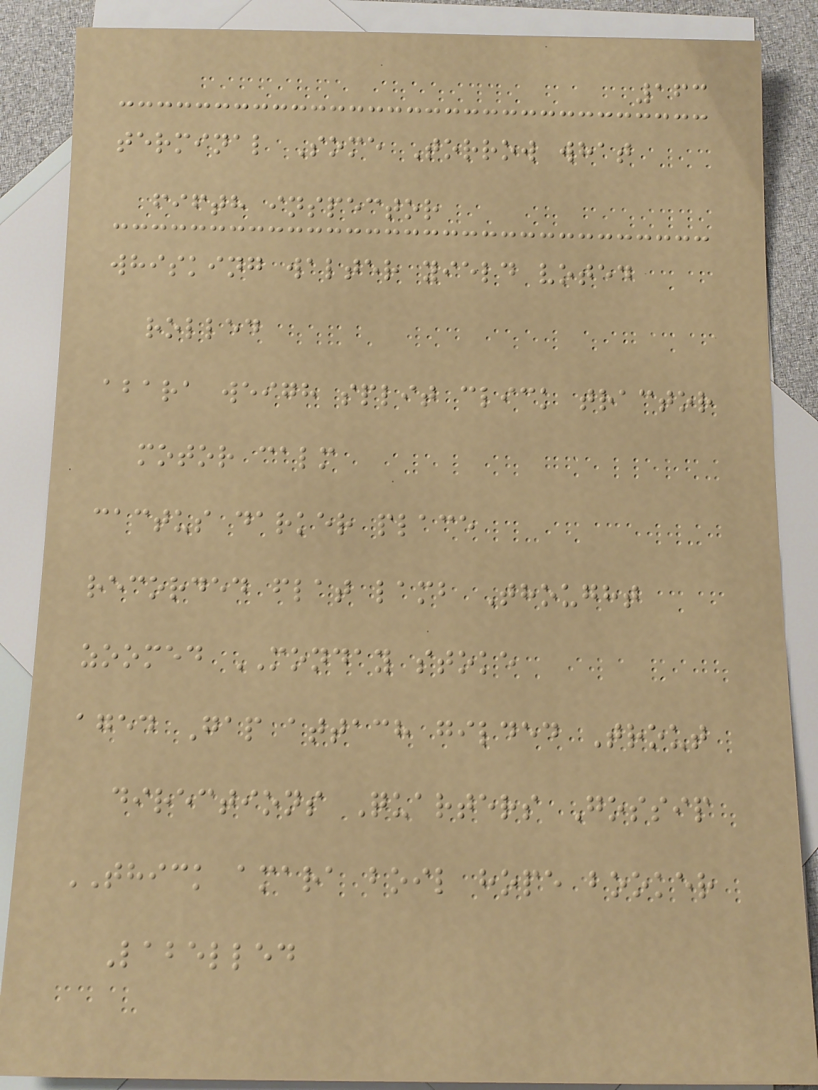163
terminal Some Torrow what
fifth inspector
whisking walter yield voted
rolled
abara weigh split click tractor
motor calm
cactus darker place
recorded flat lamb Thought
zoomed MONDAY stoke
aged Gap attach gilded Trout
directions Quarters Gossip
THICK amara boil hope booker
Labelled
